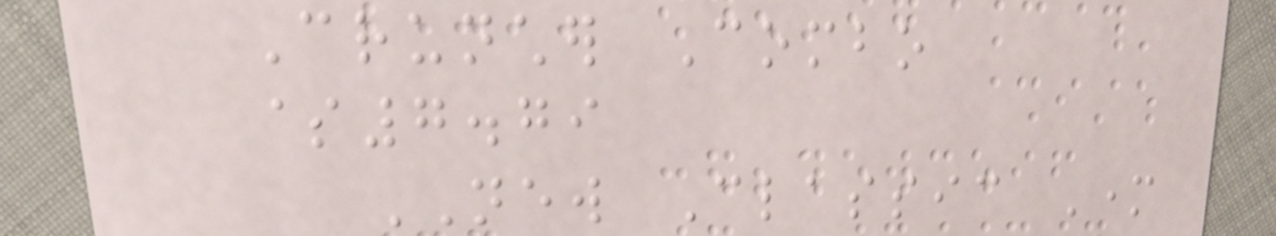Cruncher Combo
$7.79
NEW Classic Mother
